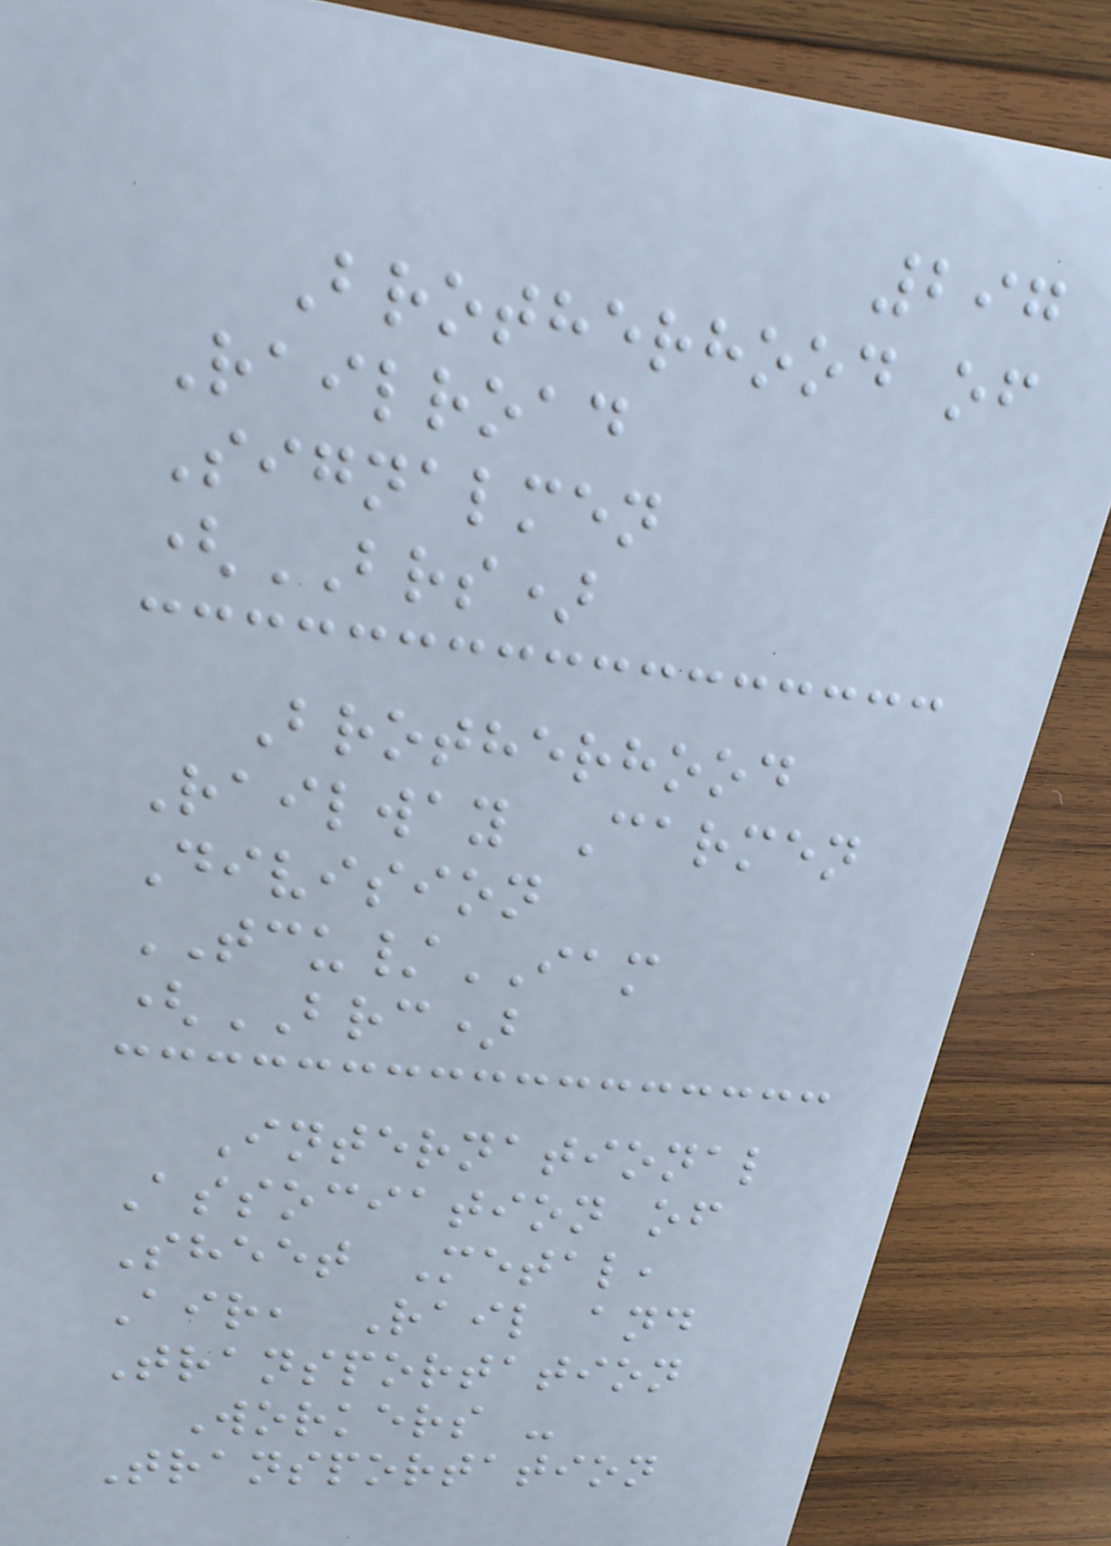297
Brotherhood of
Railroad
Signalmen
(BRS)
Brotherhood
Railway Carmen
Division
TCU/IAM
(BRC)
International
Association of
Sheet Metal,
Air, Rail and
Transportation
Workers -
Transportation
